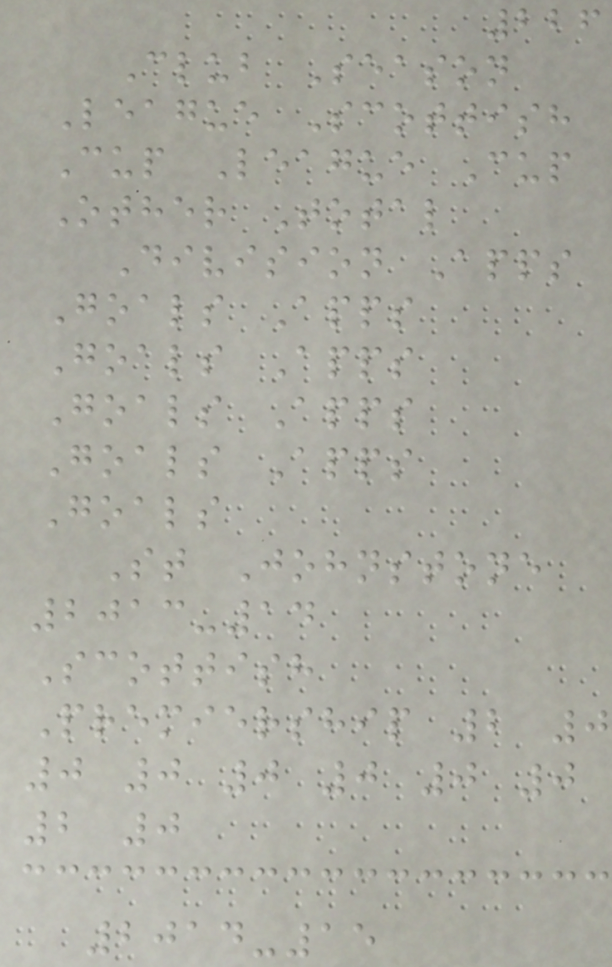226
Club Season
League Scottish
Cup League Cup
Other Total
Division Apps
Goals Apps
Goals Apps
Goals Apps
Goals Apps
Goals
St Johnstone
2013-14
Scottish
Premiership 2 0
0 0 0 0 0 0
2 0
2014-15
